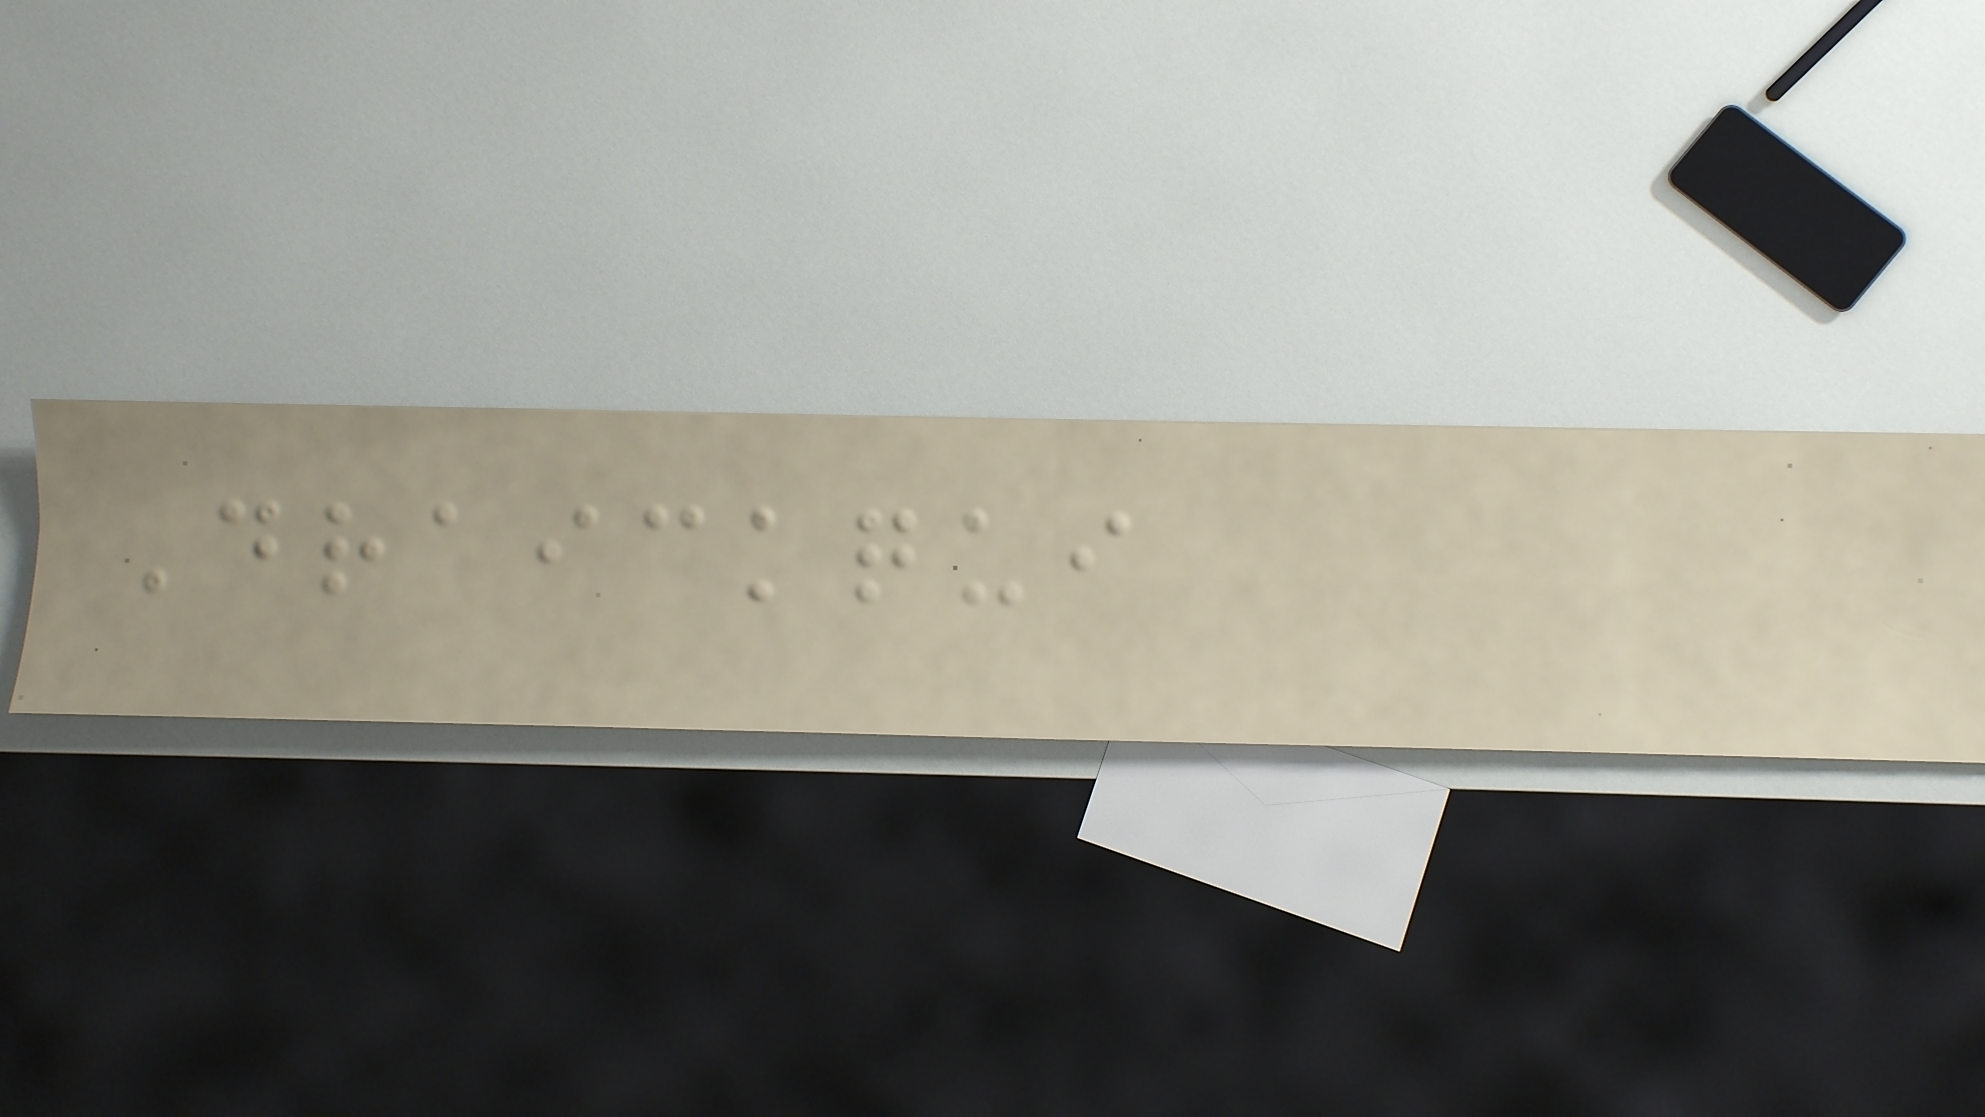Draickqui
